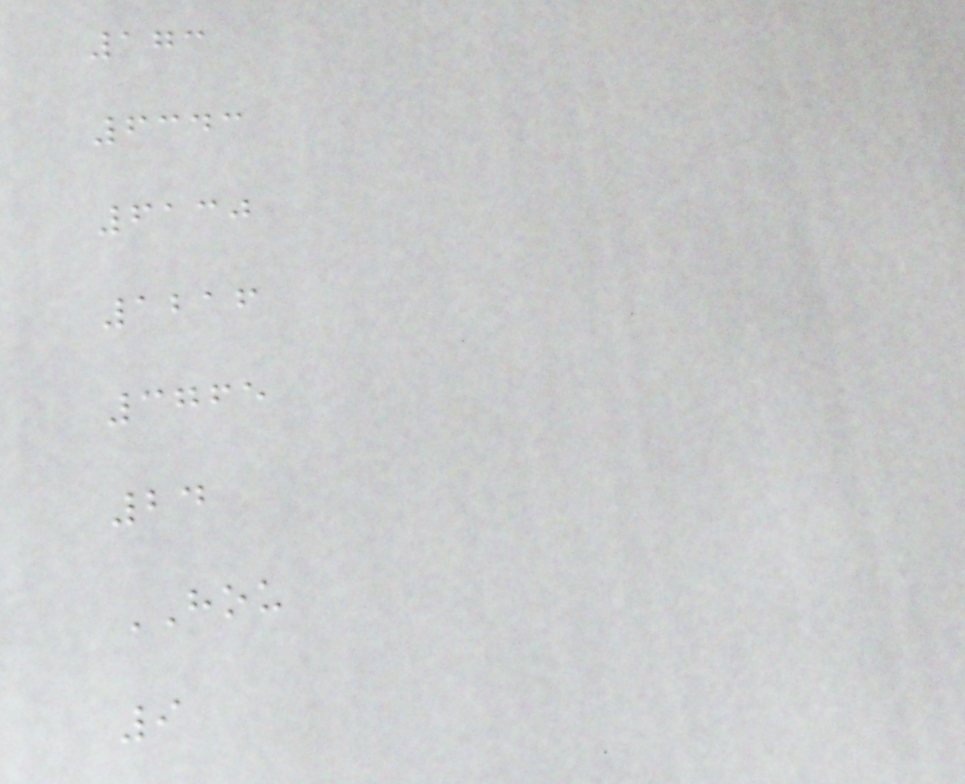173
6343
6130
1216
3765
24
HOU
9
